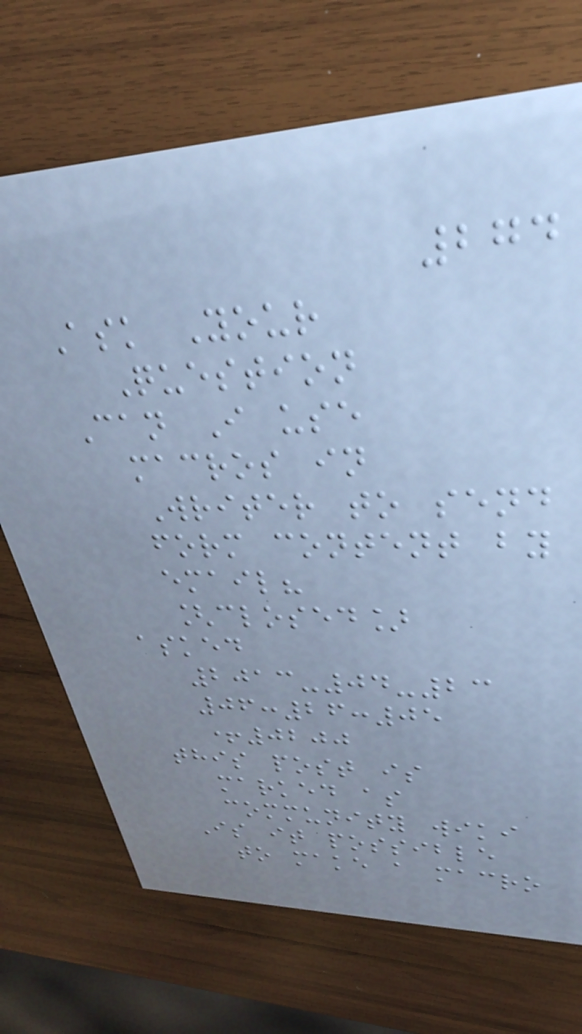274
Ask Your
Question
Can I use
macros in
Writer to send
form content by
email?
[closed]
asked
2013-04-23
06:26:05
+0200
this post is
marked as
community wiki
Is it possible
to make a macro
